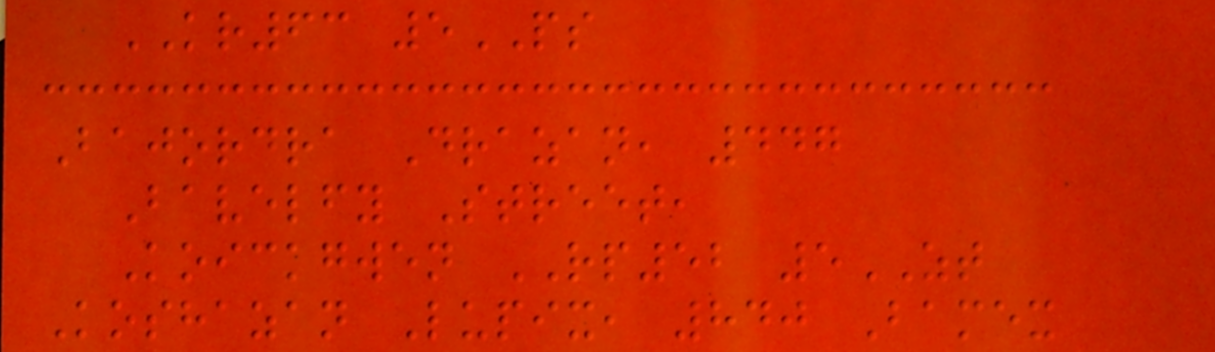KR63 5PS
Bajordra Drazan, 447
Bavelfy Street,
Koickgwen RP52 5ZT
Koshazan Lupix, 840 Bamex
